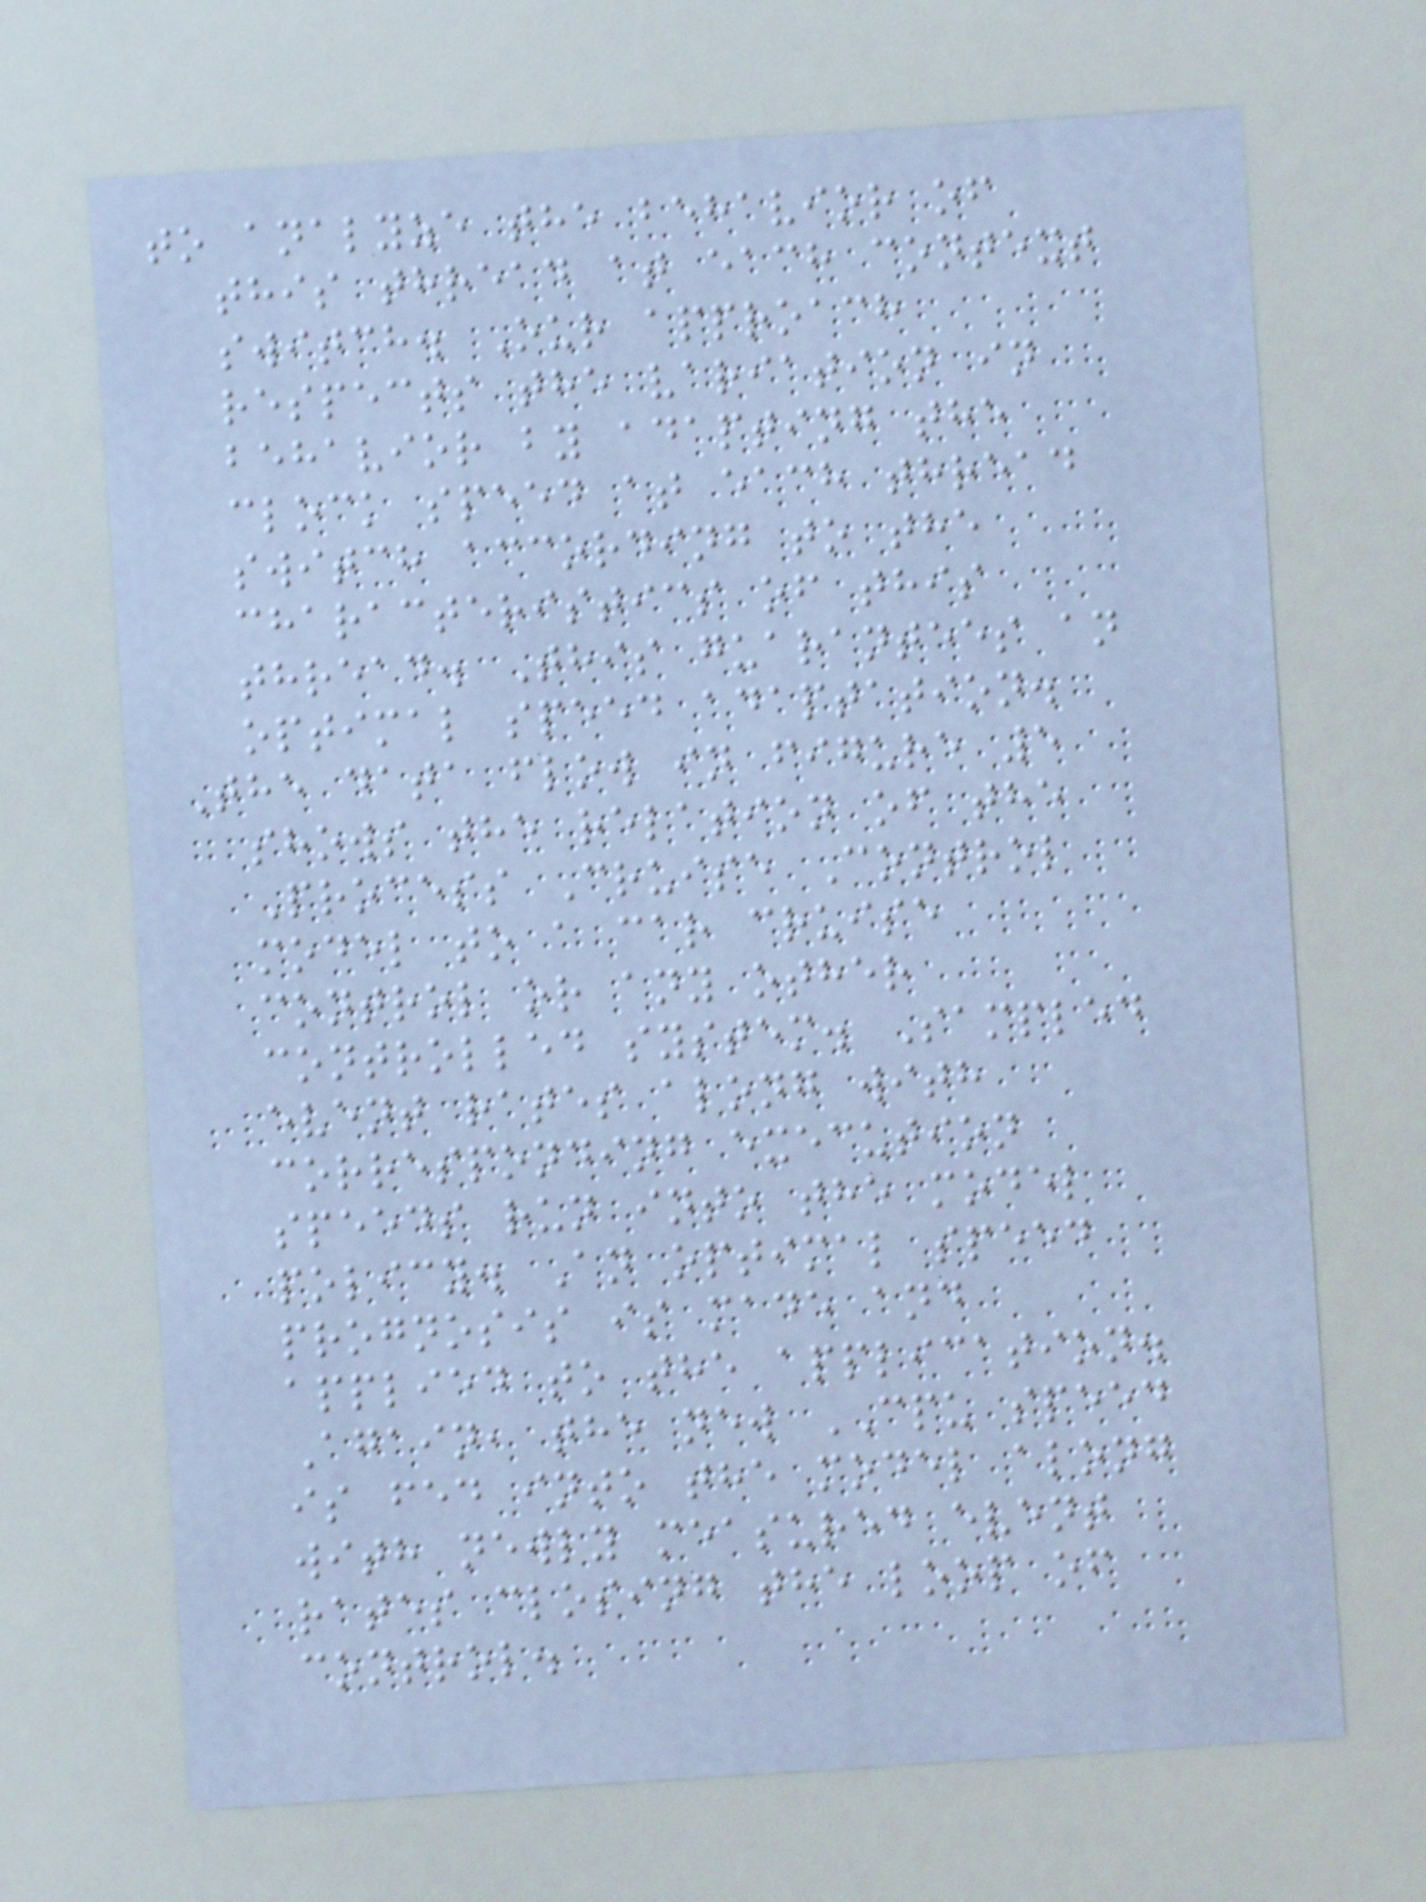to analyze the behavior of
this thread at each context
switch. Our approach
respects the variation in
behavior by adapting the
clock speed at each thread
switch according to the
characteristics of this
thread. This guarantees an
optimal speed adaptation.
The data flow in figure 5
shows the relation of the
Process Cruise Control
model to a car cruise
control or any other
controlled system. Sampled
event rates along with
corresponding execution
speeds run into the model
policy. An optimal speed
prognosis is made and
applied to the application.
Again, the new CPU speed
is fed into the model along
with newly measured event
rates closing the loop of
control.
